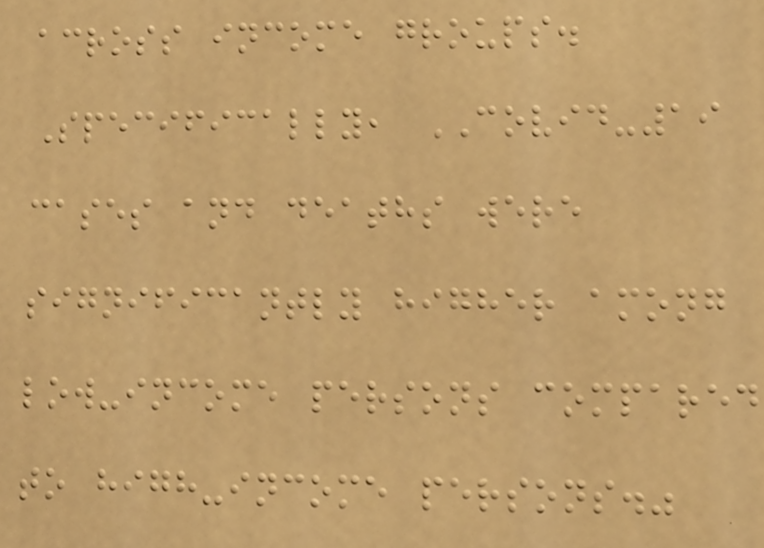across income groups.
Specifically, COVID-19
cases and deaths were
significantly higher among
low-income persons compared
to high-income persons."
